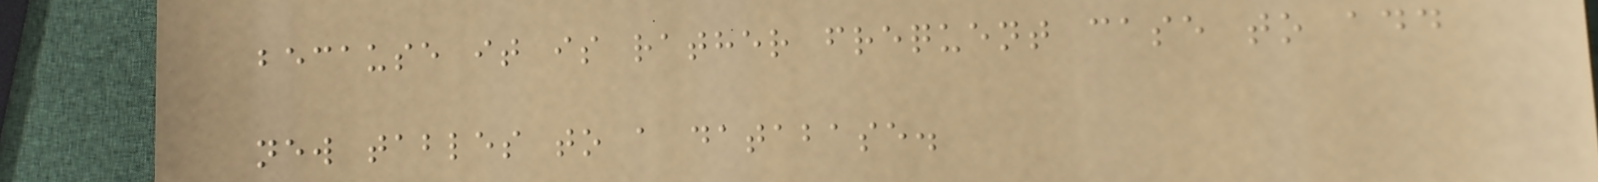because it is rather frequent case to add
new tables to a database.
